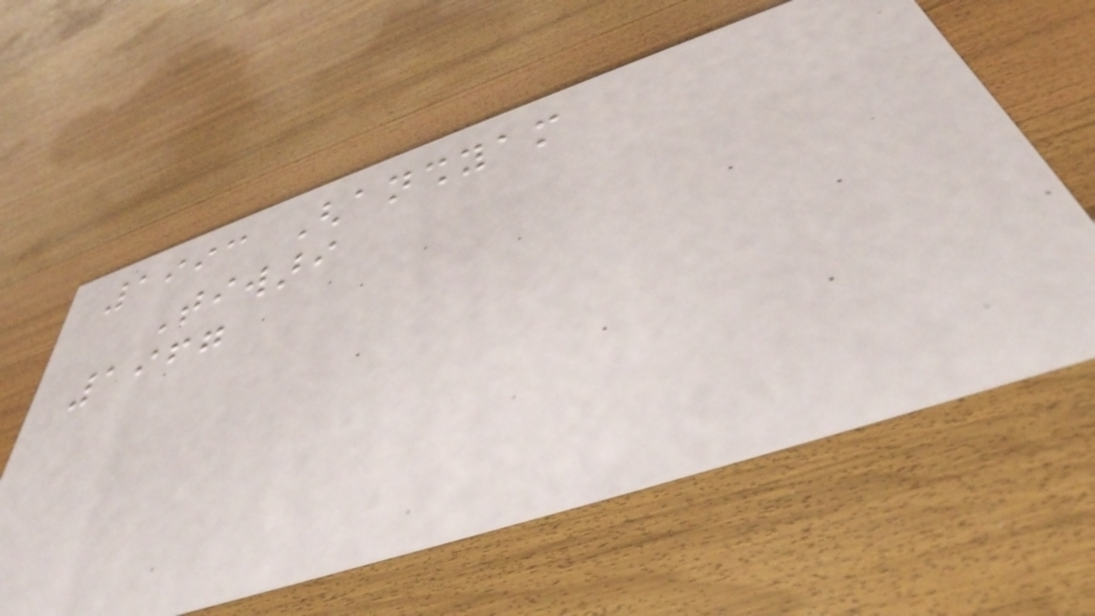1993 Ghanshyam
Tiwari
1967
